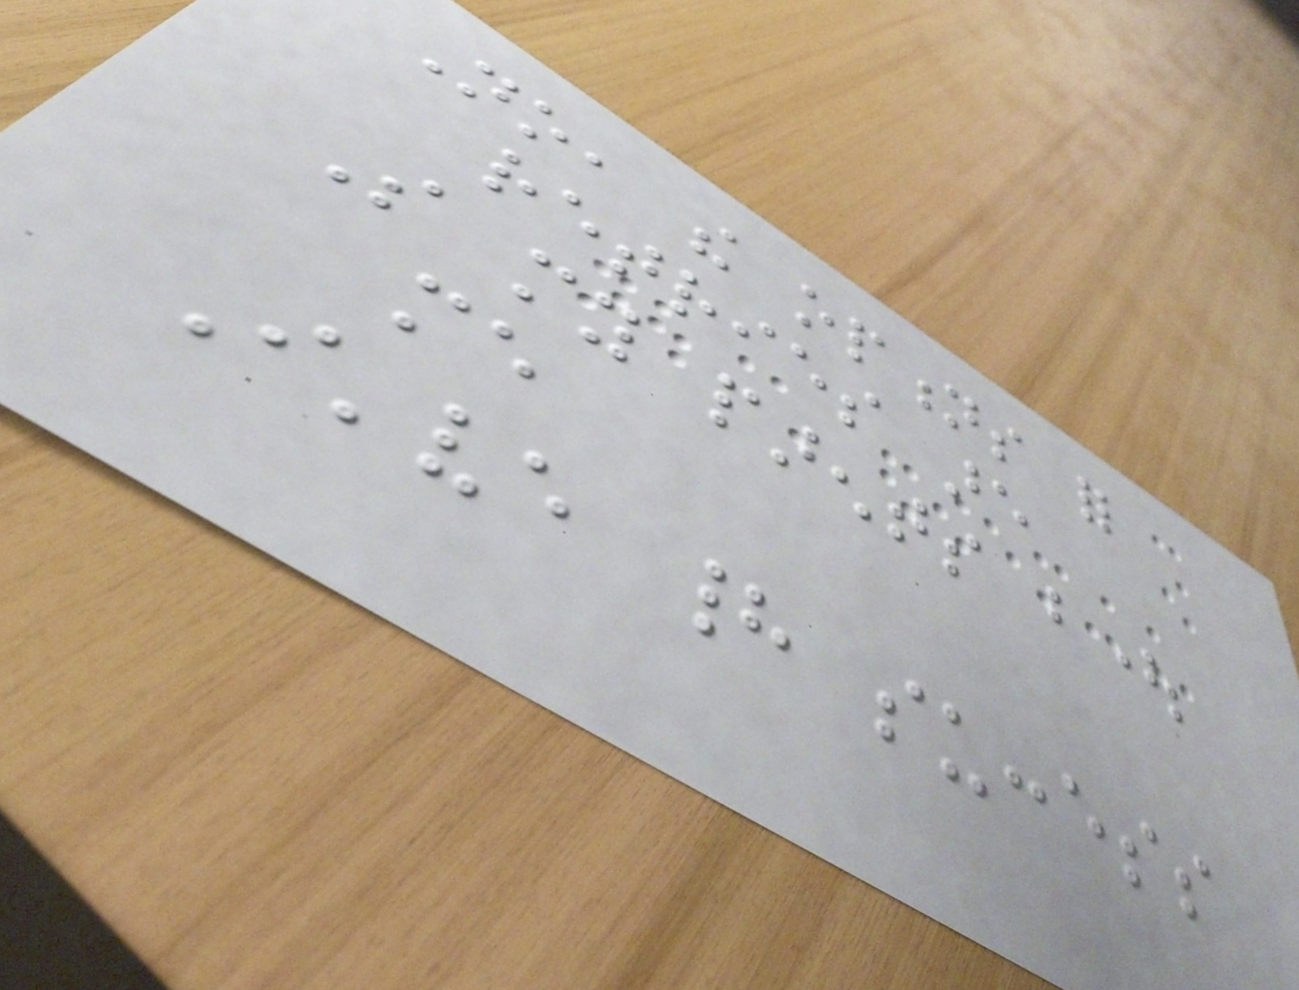No, the options for
retries are
So my parents bought
me
I've had success
